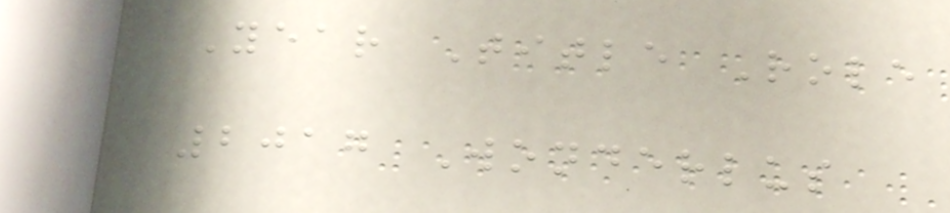Year Title Role
2017 Wonderlus
